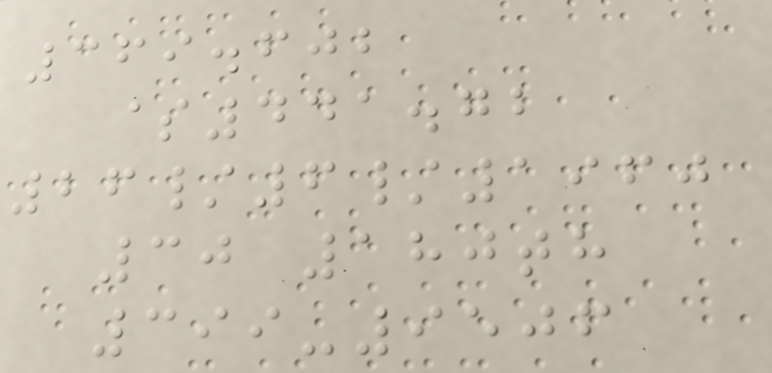369.602
$441.72
26/6/1960
30 180th
399-9506
